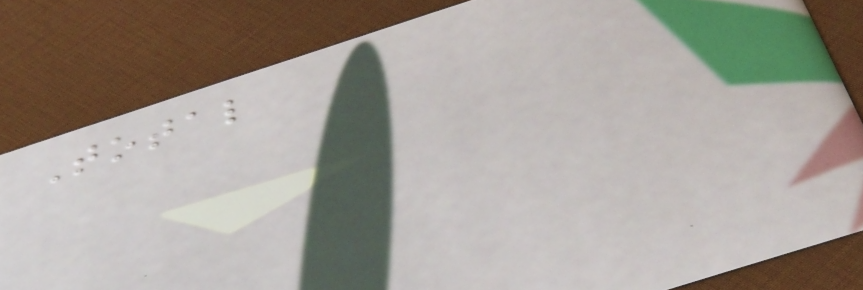Total
